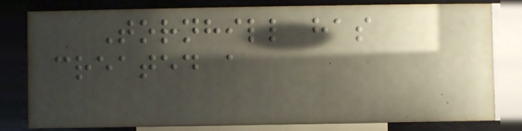Tornhill has
created a
